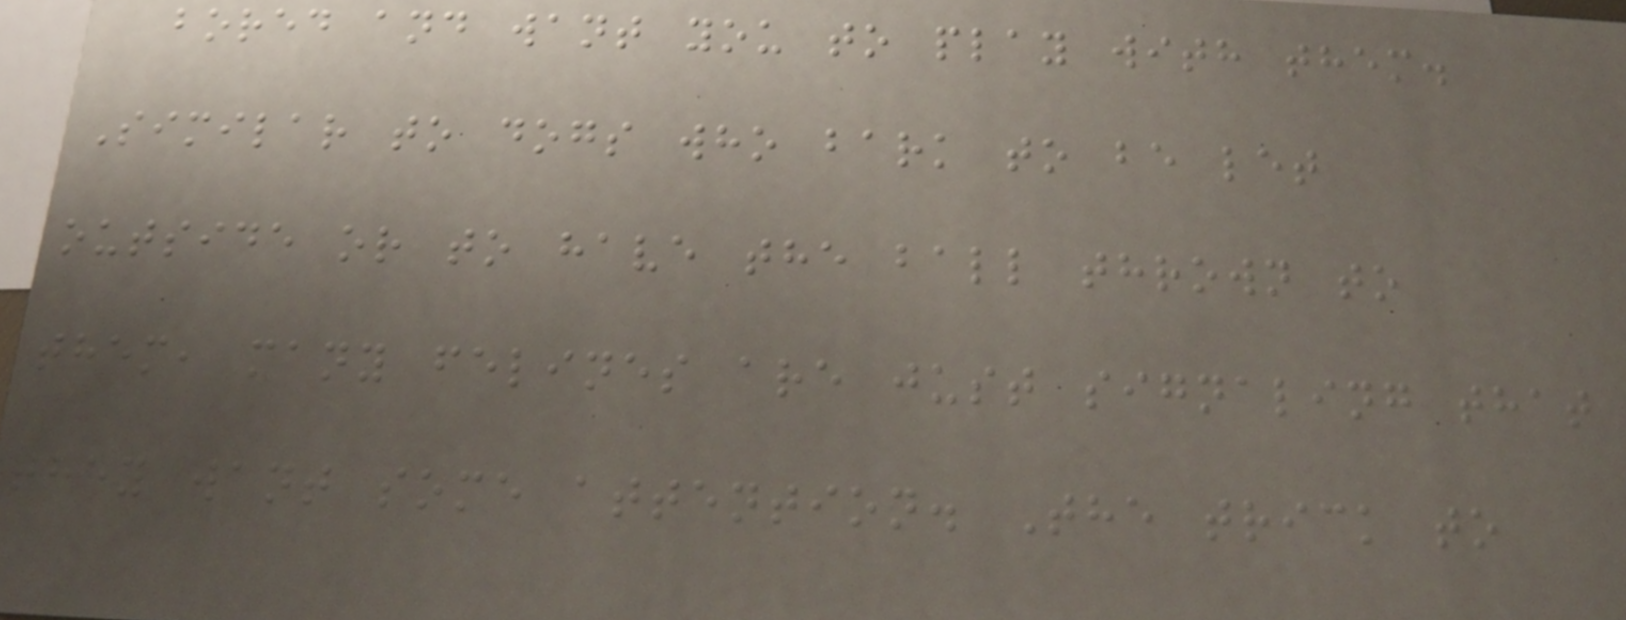bored and want you to play with them.
Similar to dogs who bark to be let
outside or to have the ball thrown to
them, many felines are just signaling that
they want some attention. The trick to
